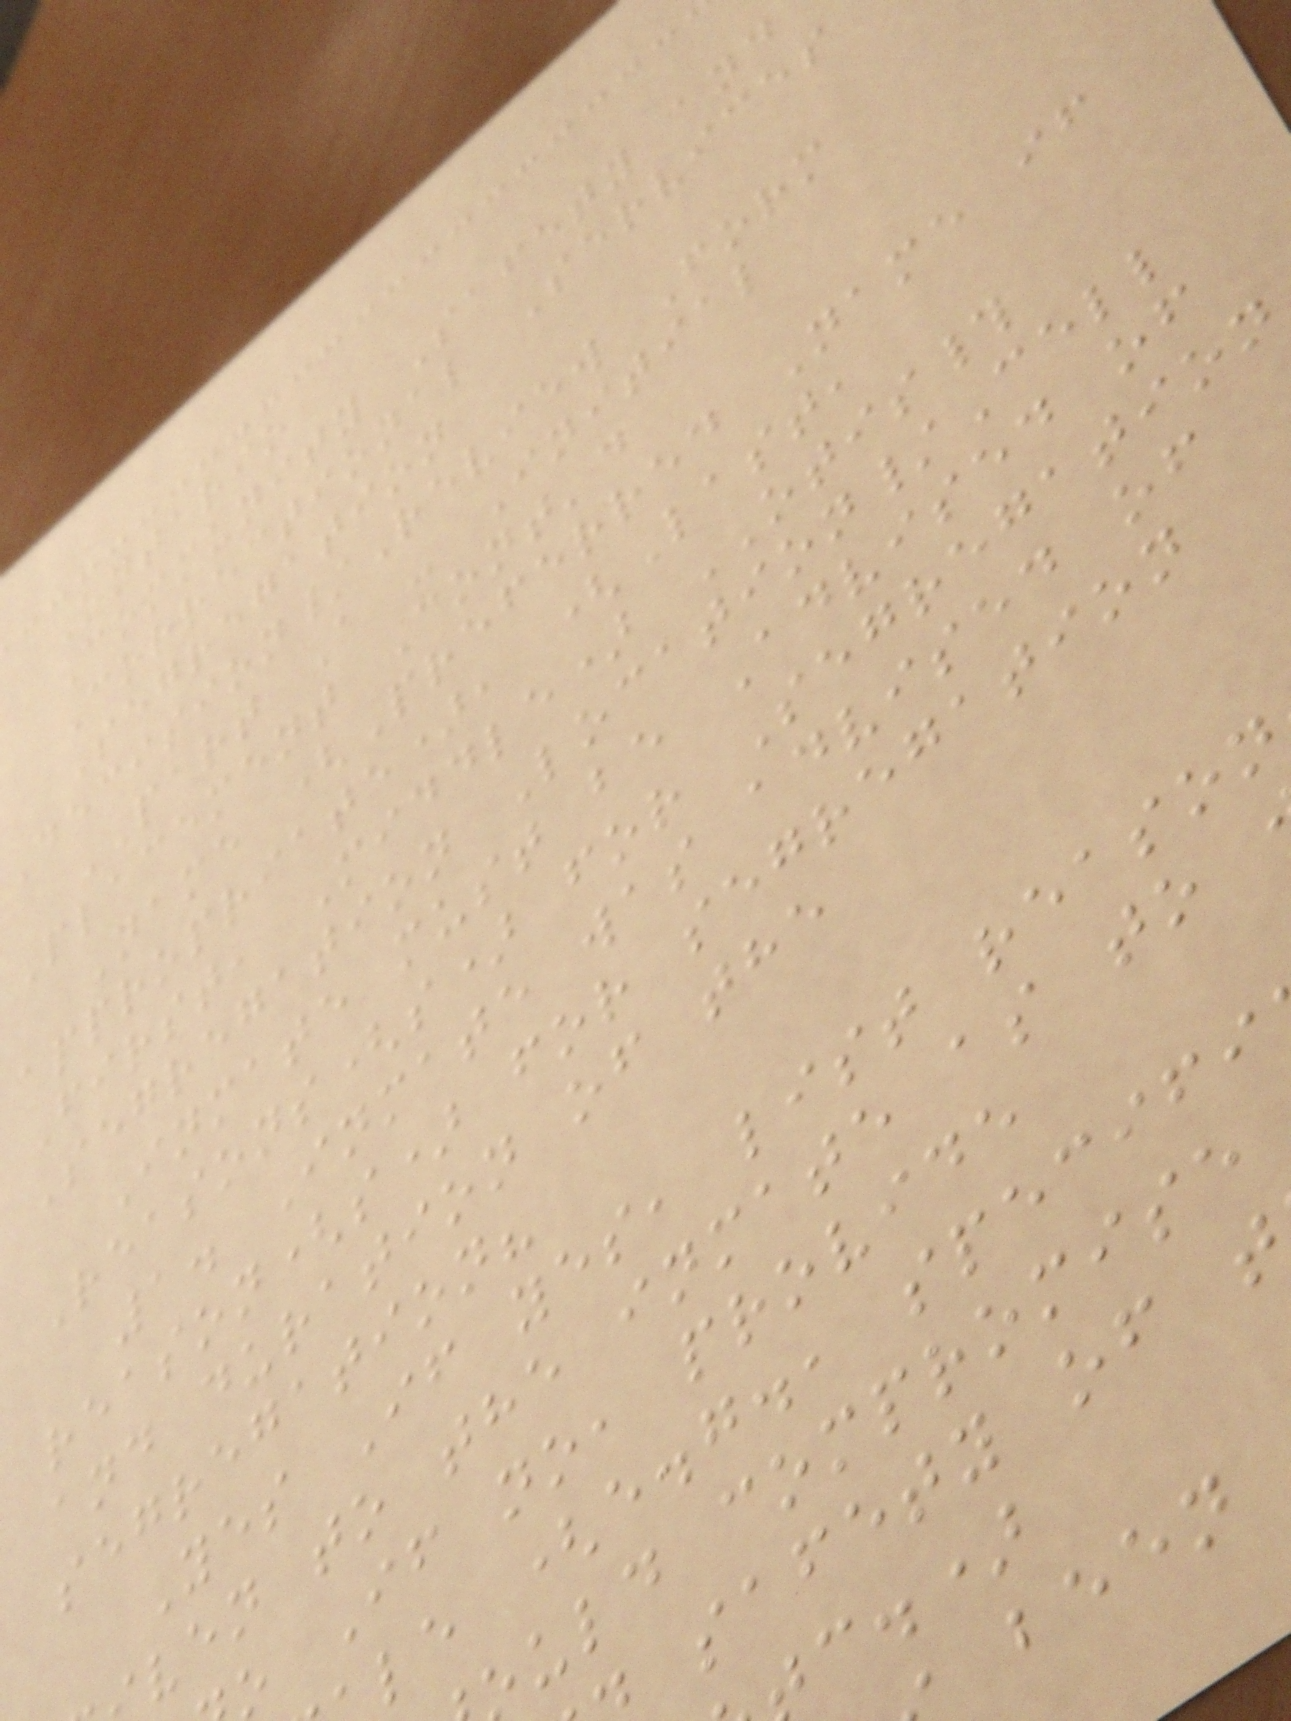Ontario
Community Safety and
Correctional Services
Segregation
Decision/Review Form
PART A - Initial
Placement Cont'd
Name (Preferred Name if
appropriate), (Last,
First, Middle) OTIS#
Segregation Location/Cell
Inmate must be Advised of
Reasons(s) for Segregation
1. Inmate was advised of
reason(s) for segregation
and duration of the
segregation?
Yes If yes, list reason
ven to the inmate as to
If no, provide
le (e.g., specifi
uld compromise
safety of t
